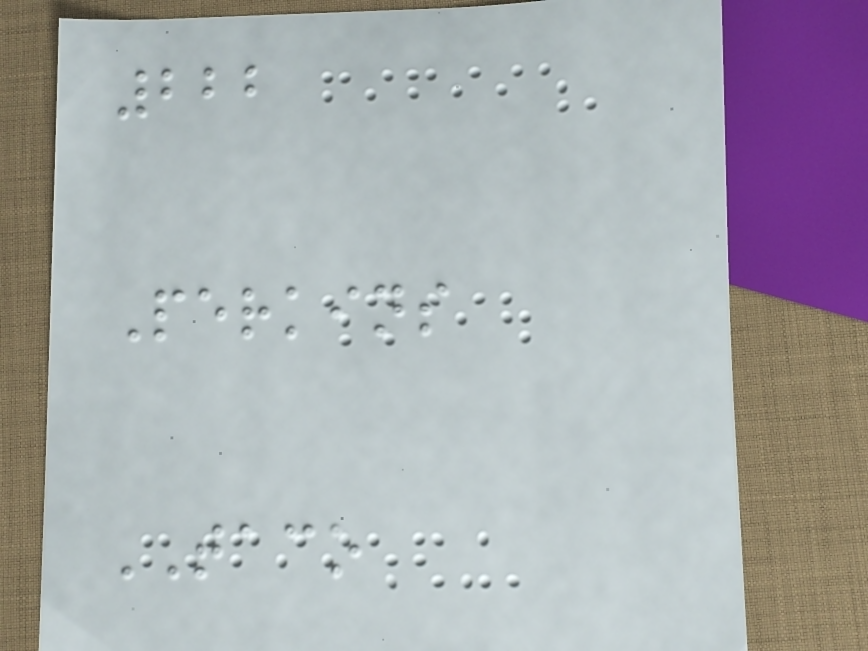222
Perkins
TACO
